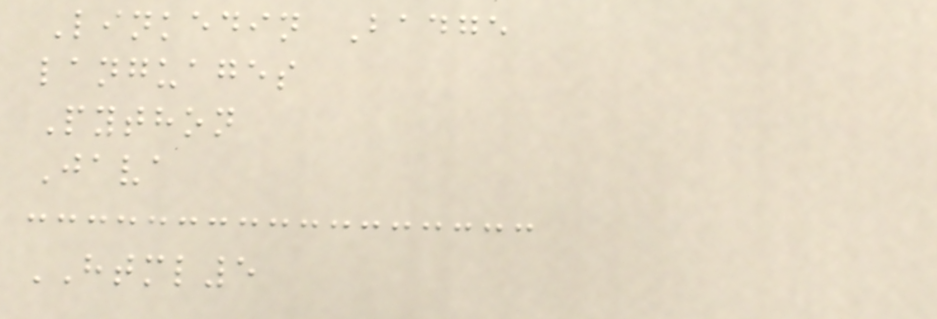Linkedin Badge
languages
Python
Java
HTML5
